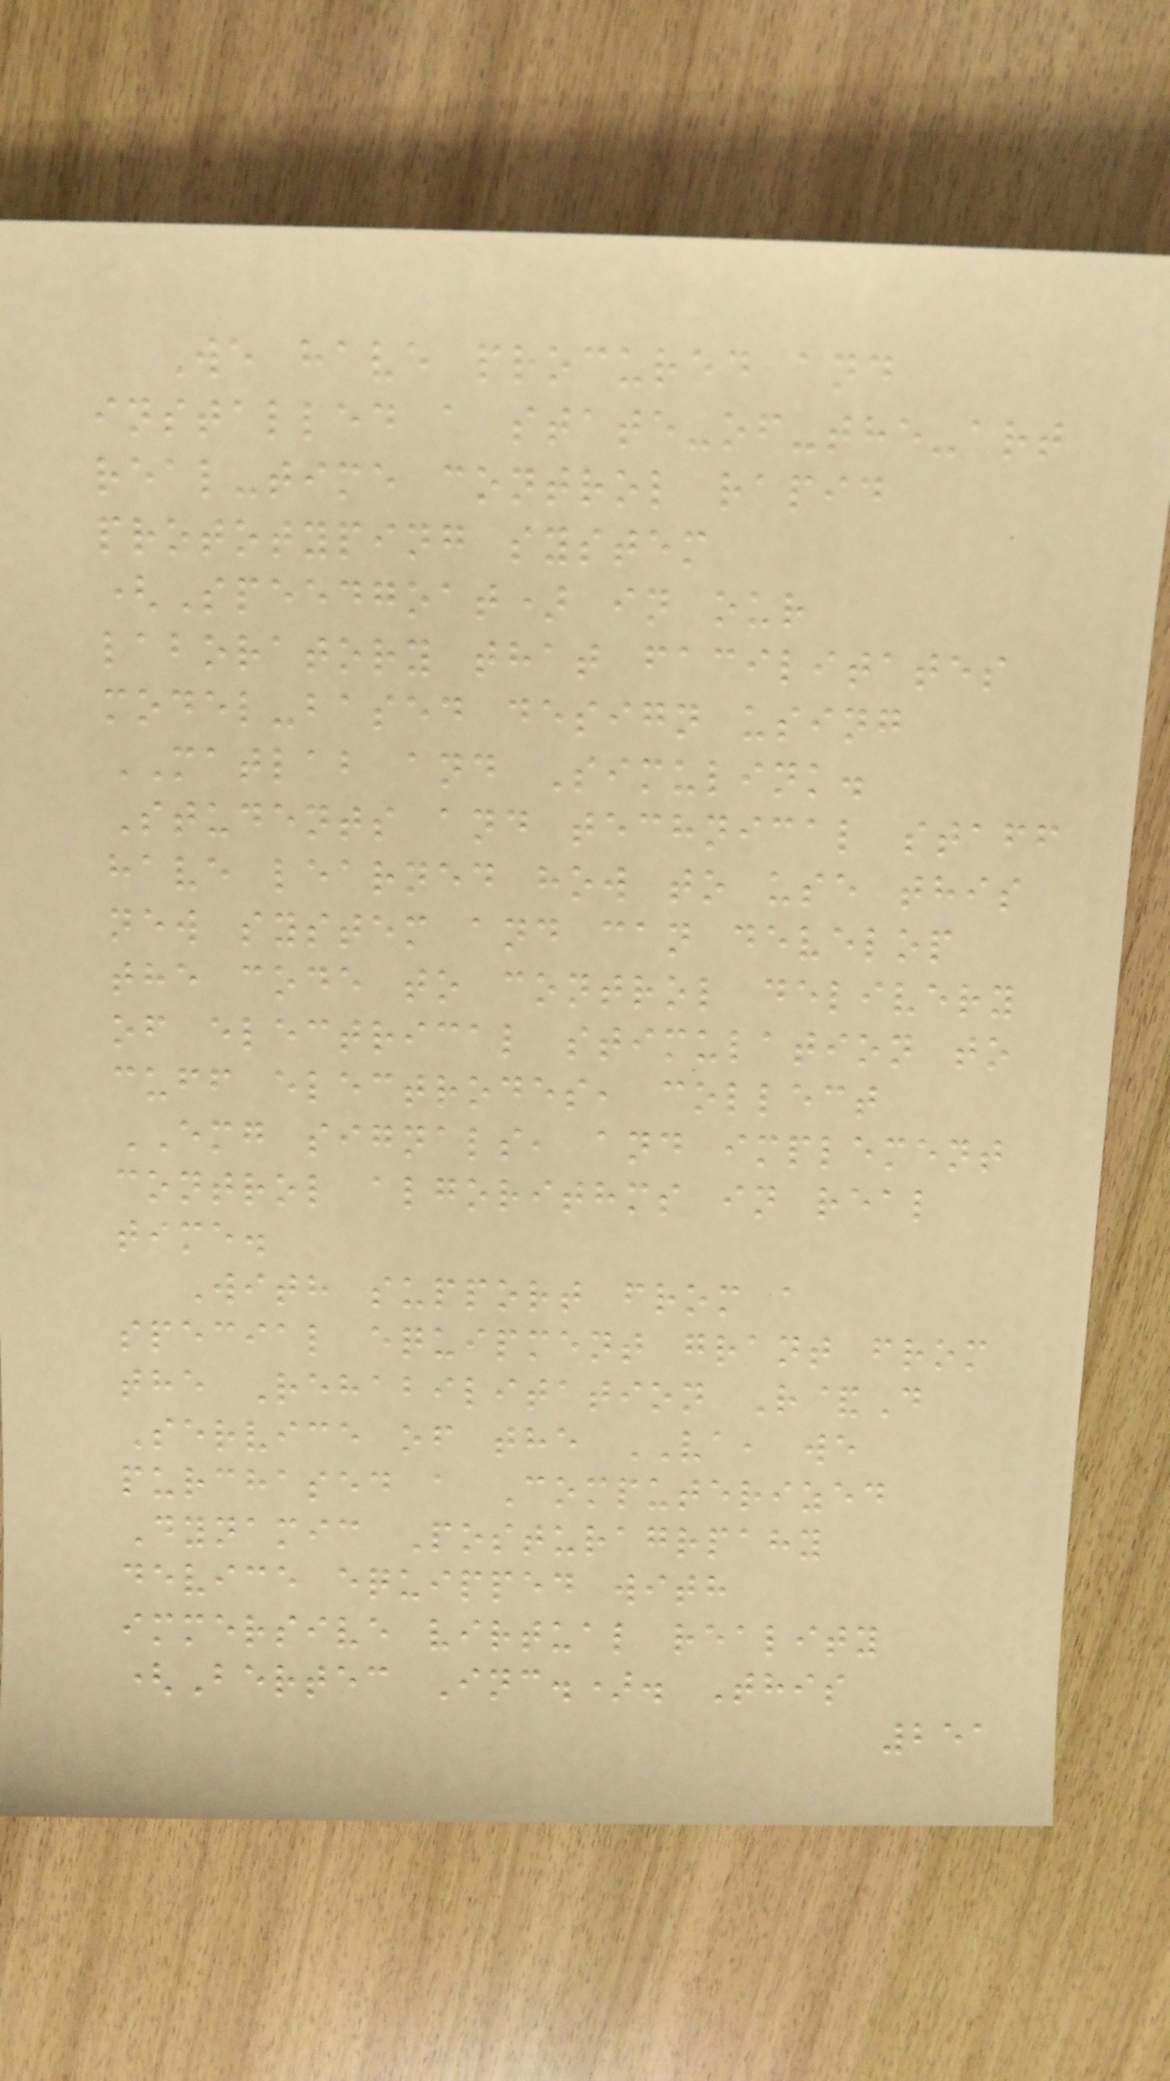We have procured and
installed a state-of-the-art
real-time control rapid
prototyping system
(Speedgoat) in our
laboratory that facilitates
model-based design using
MATLAB and Simulink.
Students and technical staff
have learned how to use this
new system and can develop
the code to control delivery
of electrical stimulation to
cuff electrodes, collect
EMG signals, and implement
control algorithms in real
time.
With support from a
special equipment grant from
the Rehabilitation R&D
Service of the VA, we
purchased a Computerized
Dynamic Posturagrpahy
device equipped with
immersive virtual reality
(Bertec Inc.). This
251
